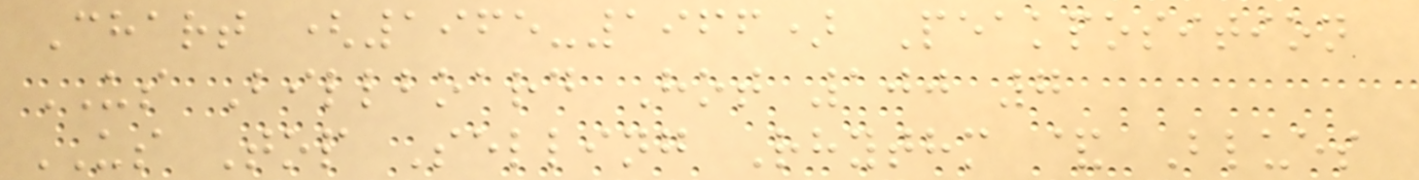Chart (1965-1966) Peakposition
US Billboard Hot 100 7
US Top Selling Rhythm & Blues
